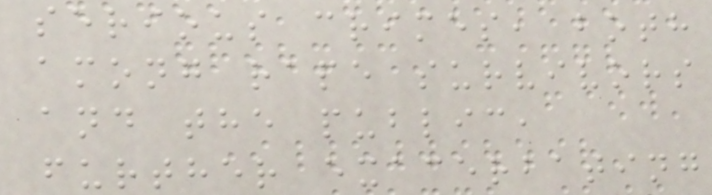serious crimes, both
among rape survivors
and the public,
further exacerbating
